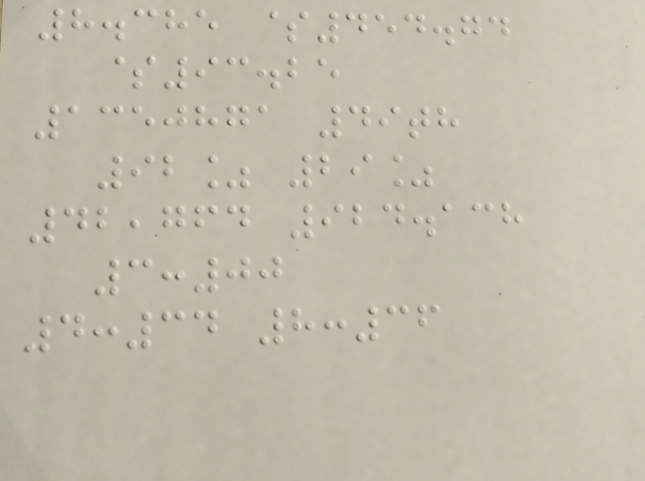8.385 $454.74
$93.25
1350871 49th
92% 29%
42,764 924.138
3:00
4:34 8:36
